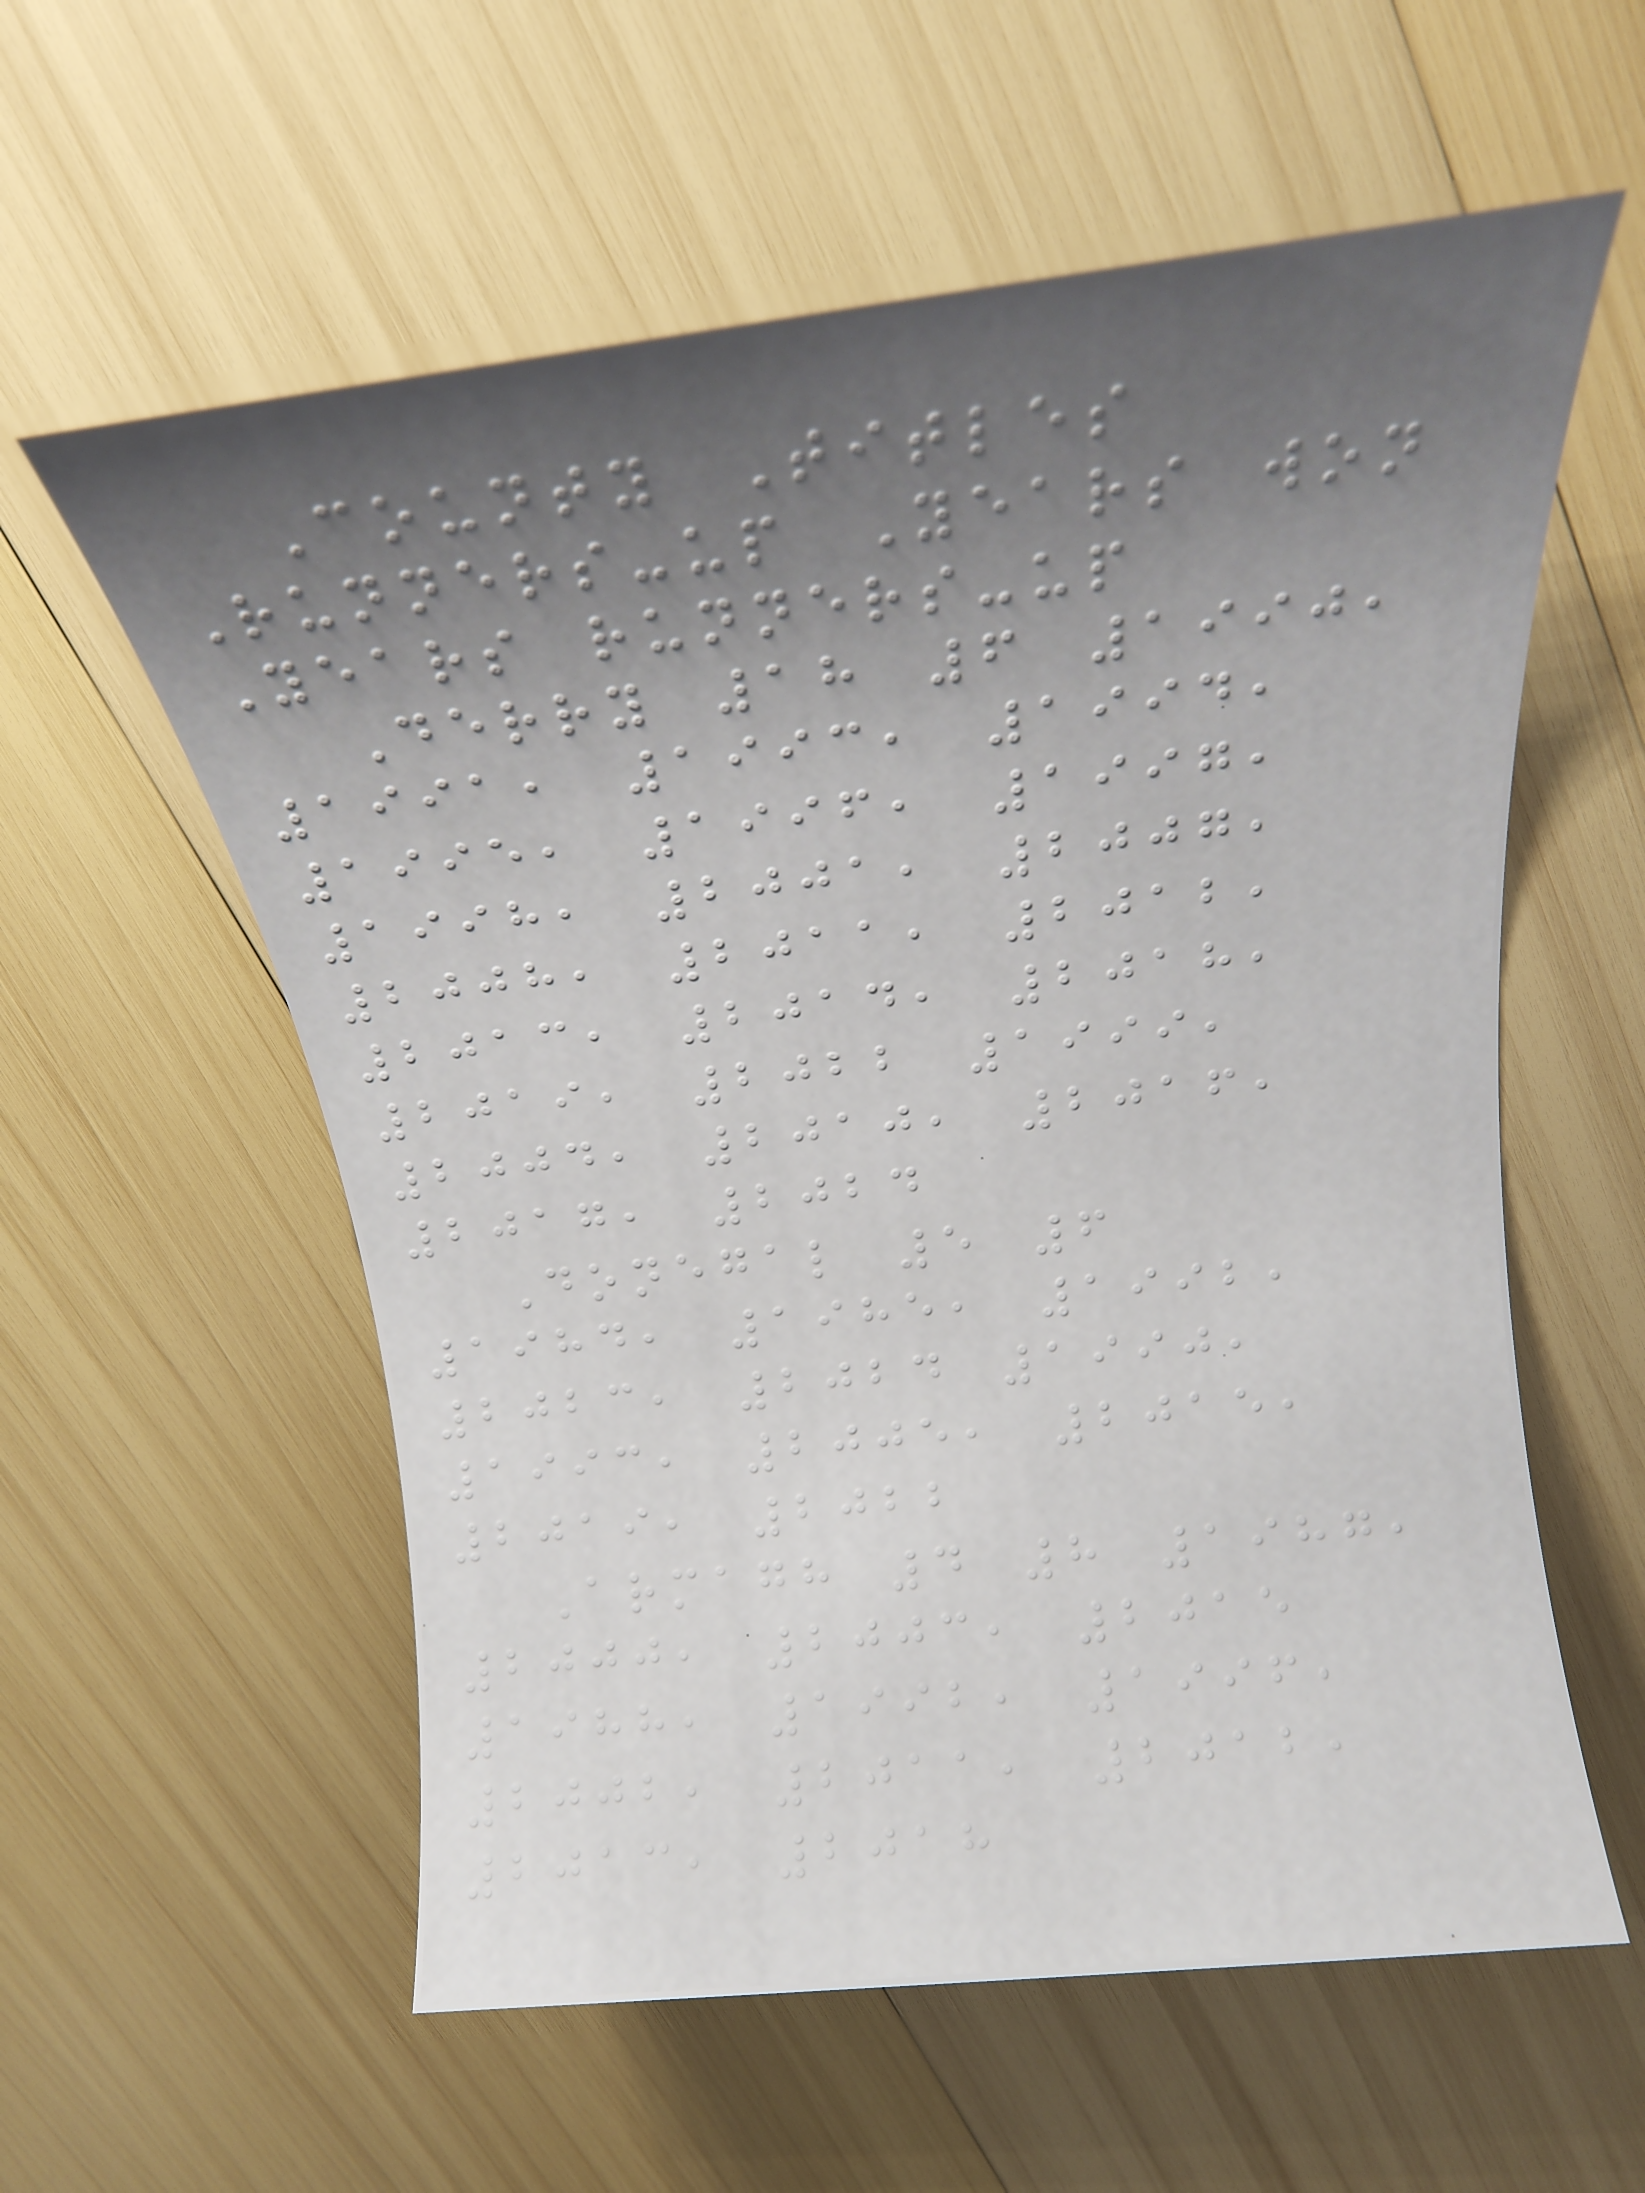County Titles
Runners-up Years won
Years runners-up
Derry 18 6 1990,
1991, 1993, 1994,
1995, 1996, 1997,
1998, 2001, 2007,
2008, 2011, 2012,
2013, 2014, 2018,
2019, 2022 1999,
2004, 2010, 2016,
2017, 2024
Donegal 5 6
1984, 1985, 1992,
2023, 2024 1990,
1993, 2005, 2015,
2019, 2022
Armagh 4 8 1987,
2000, 2003, 2015
1988, 1992, 1996,
2002, 2011, 2012,
2013, 2018
